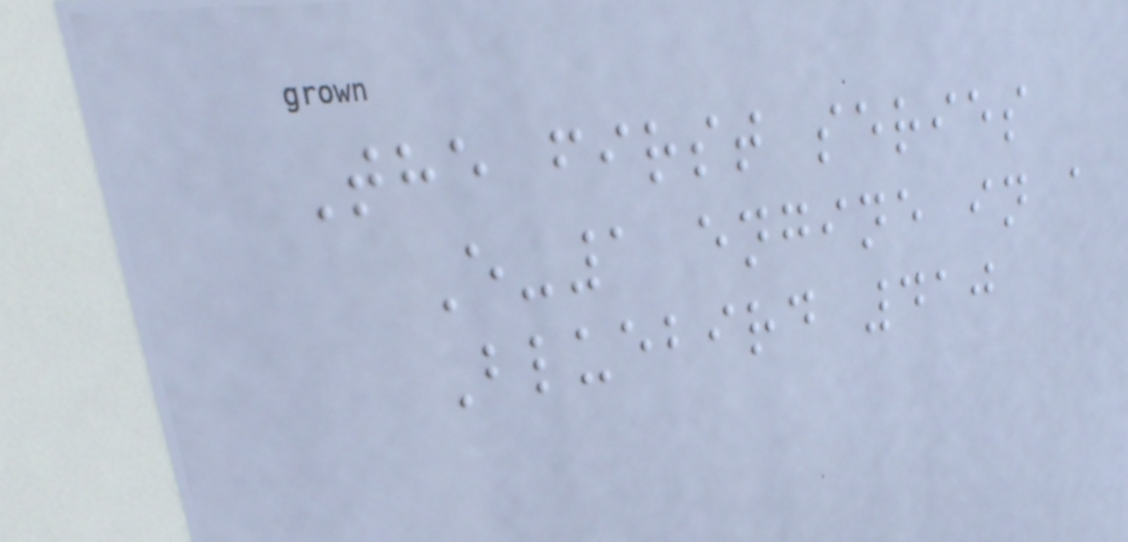The first series
E-1 engine in a
Bluebird 410
